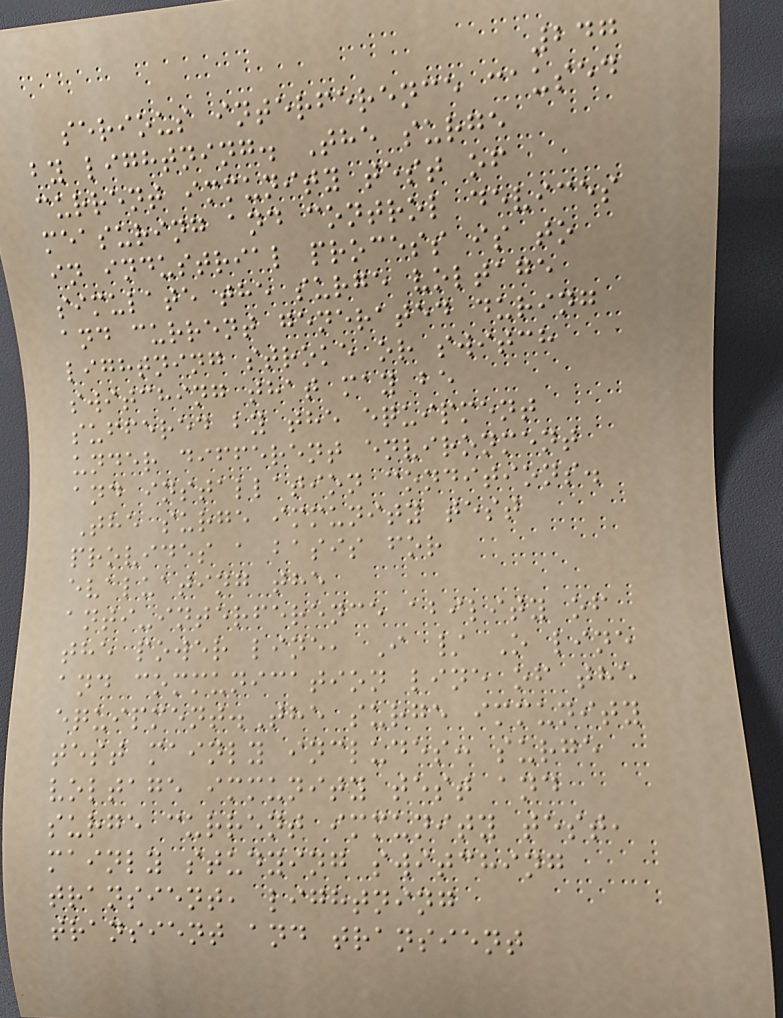247
serious interference caused
by lightning. The surge
current immunity test of
measuring and control devices
in industrial process is to
simulate the surge voltage
and current generated during
lightning stroke or switch
switching that may be
suffered by the equipment
under different environment
and installation conditions.
The surge immunity test
provides a basis for
evaluating the
anti-interference ability of
the power line, I / O line
and communication line of the
equipment.The surge immunity
test mainly includes: surge
voltage immunity test and
surge current immunity test,
mainly studying switching
transient, lightning
transient and transient
